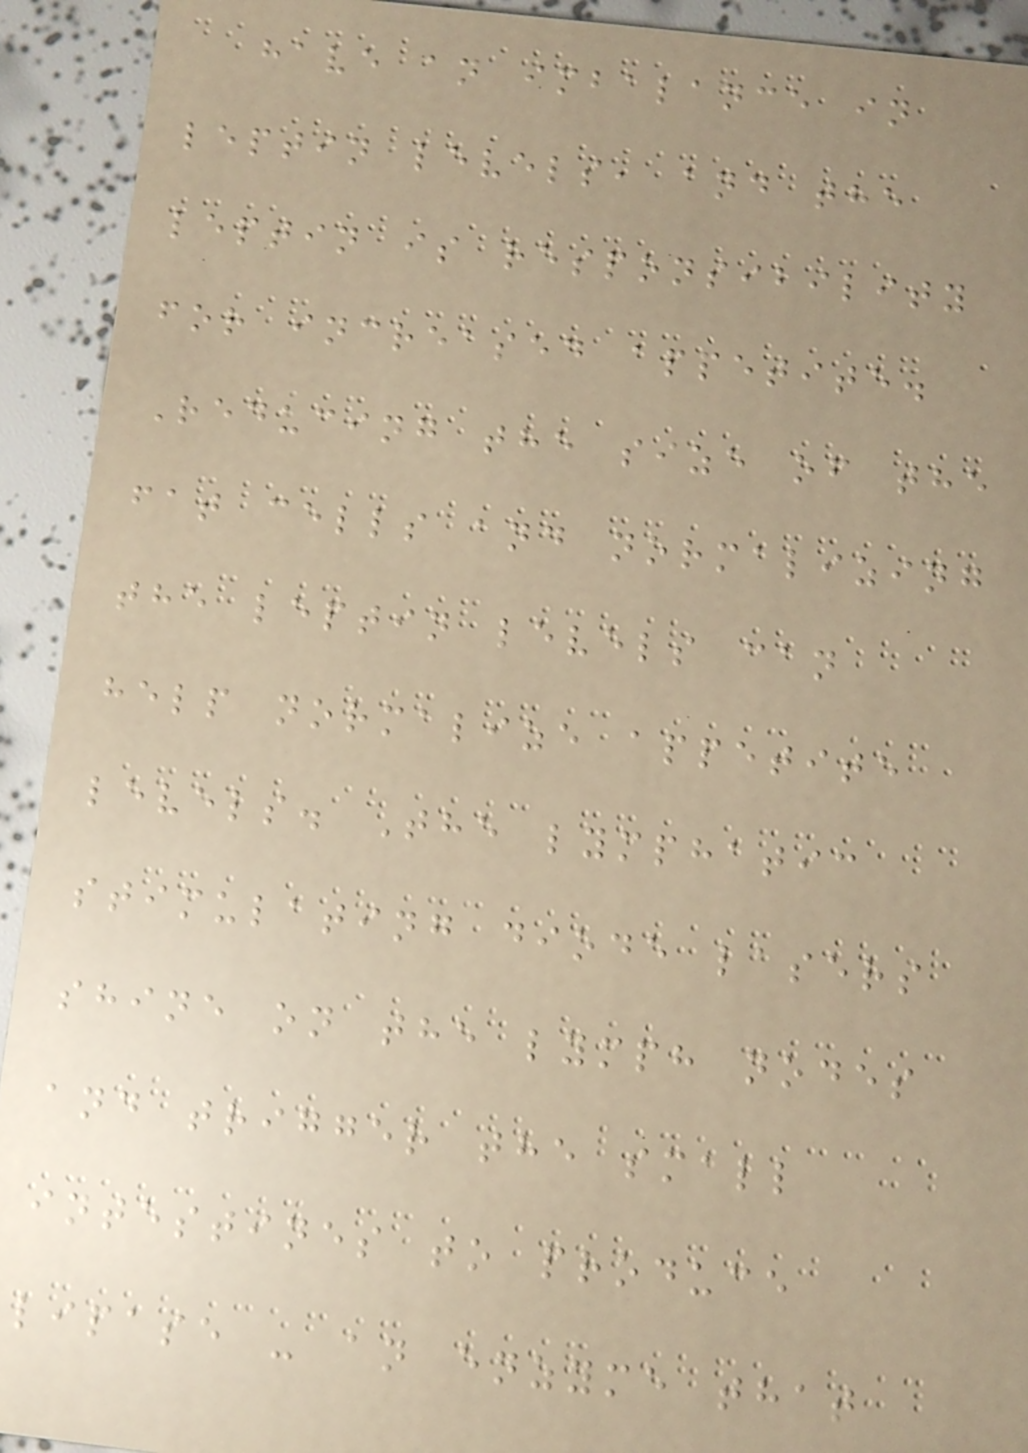have an imbalance in
leptin levels, and the
leptin is responsibility
for increased appetite.
Reducing the size of the
fat cells and normalizing
the leptin levels can
help normalize appetite
levels. The lymphatic
stimulating diode lasers
shine on the lymph nodes
and trigger the small
intestines to produce
lipase - an enzyme that
